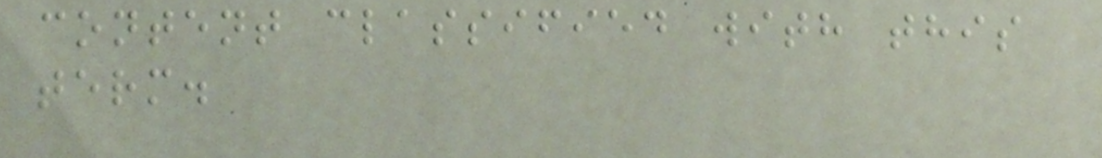content classified with this
term.
